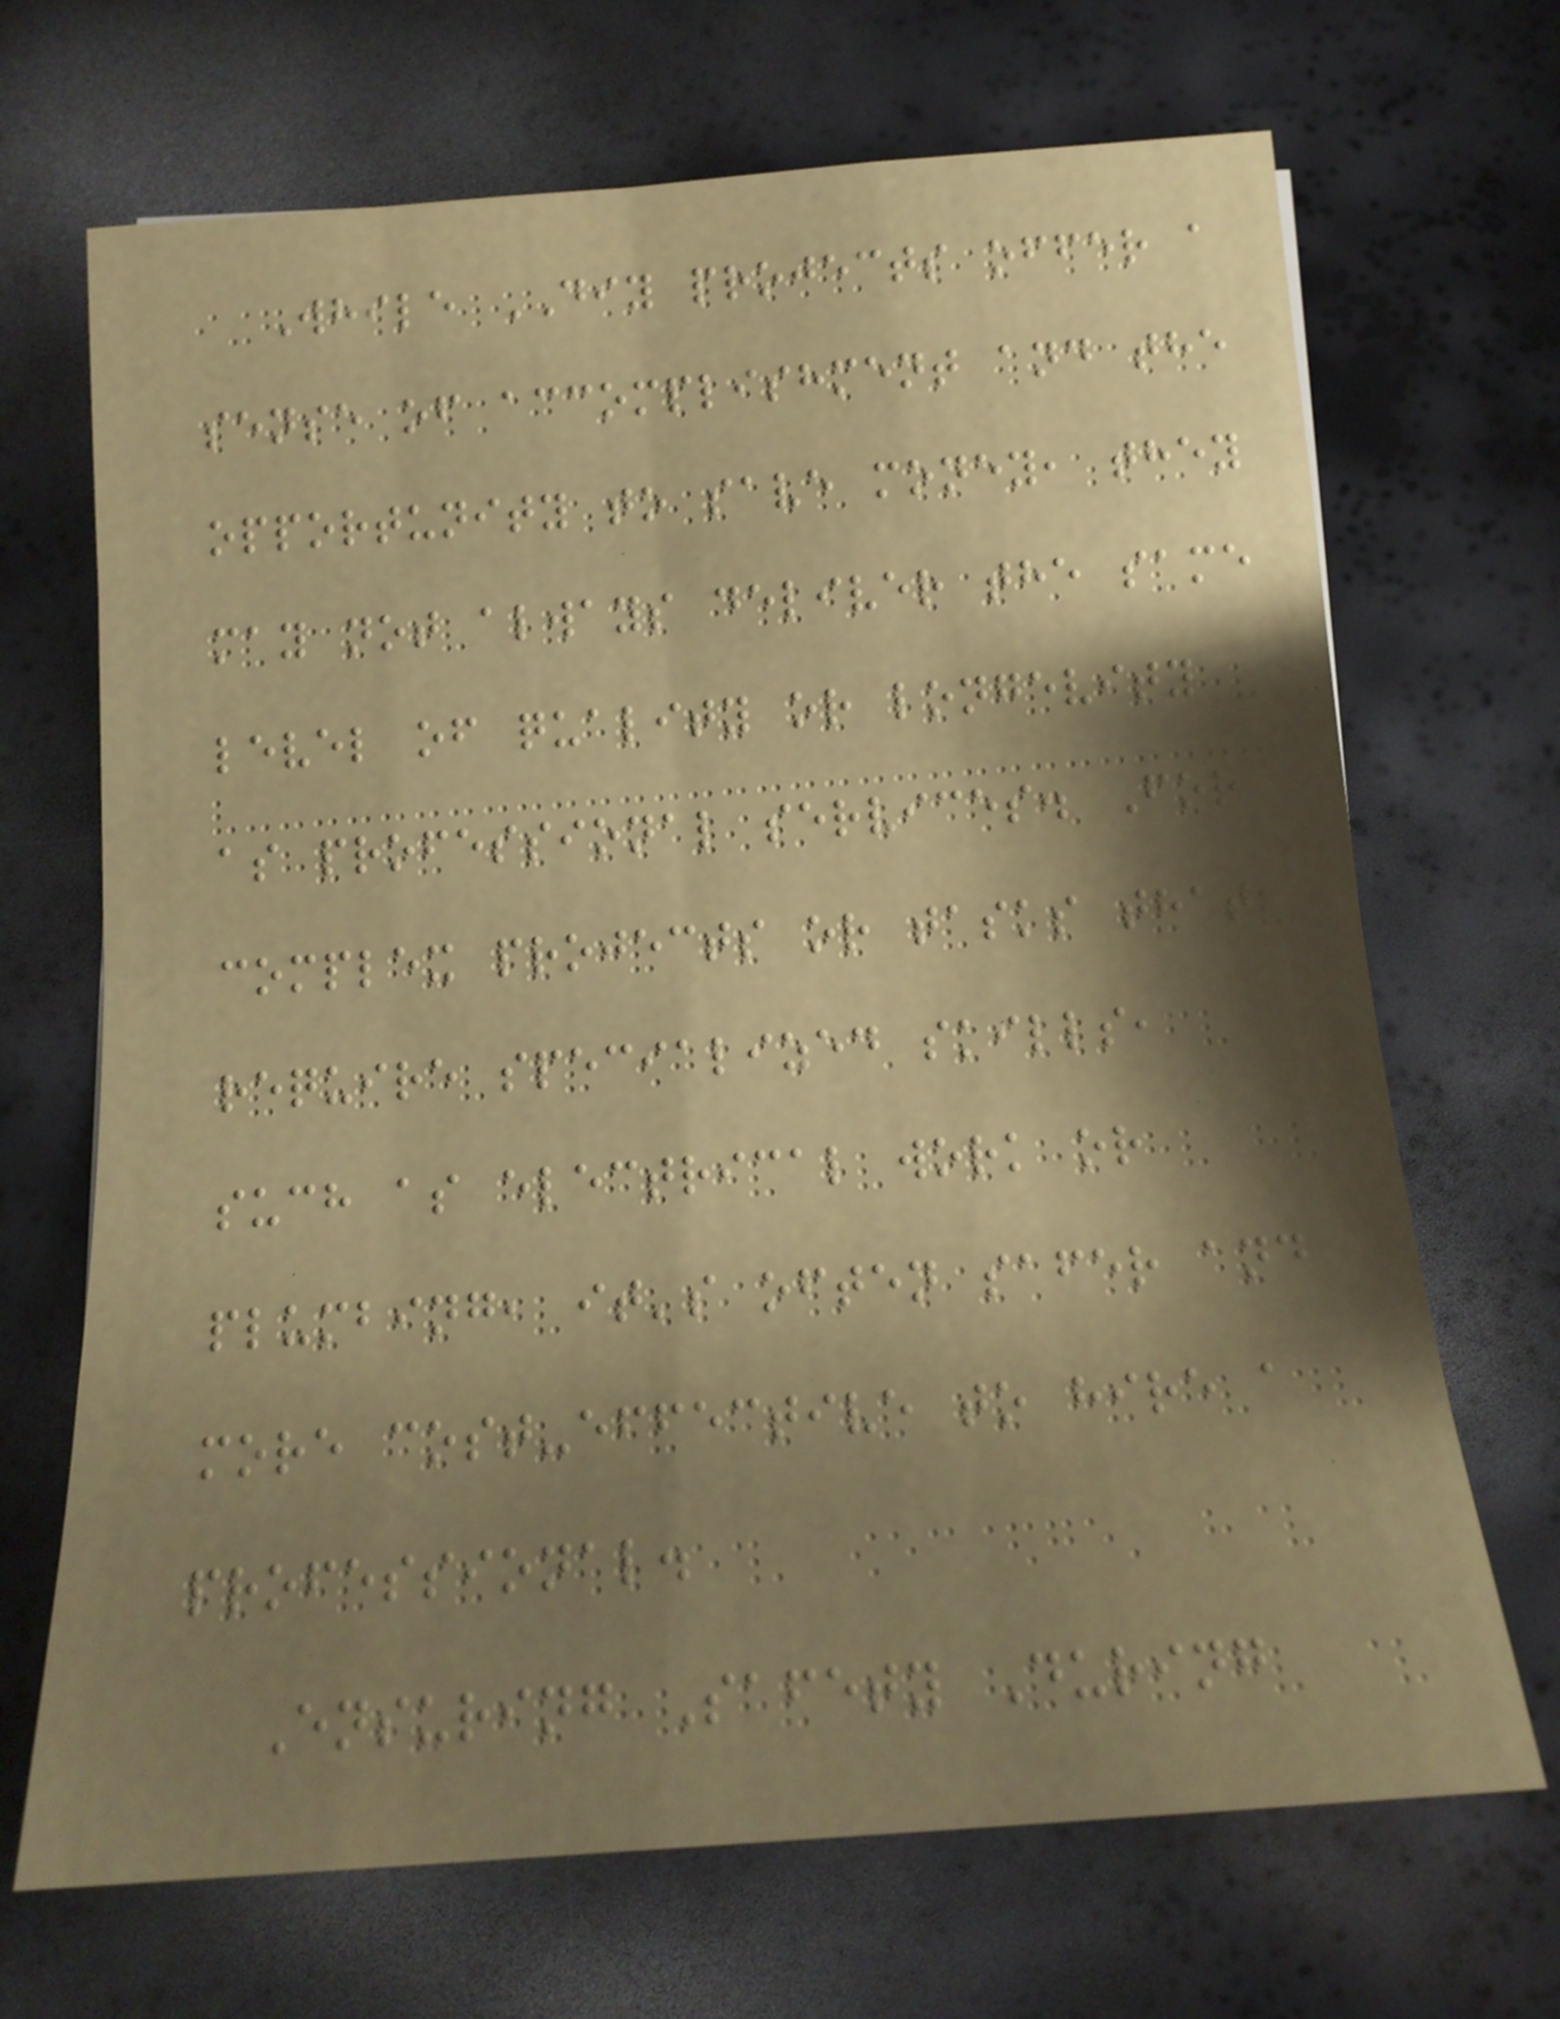While DIY projects offer a
sense of accomplishment and the
opportunity to save money, they
may not always deliver the same
level of quality or longevity
as professional services. For
complex projects or tasks that
require specialized skills,
such as electrical work or
plumbing, it's often safer and
more cost-effective to hire a
professional.
Ensuring Safety During
